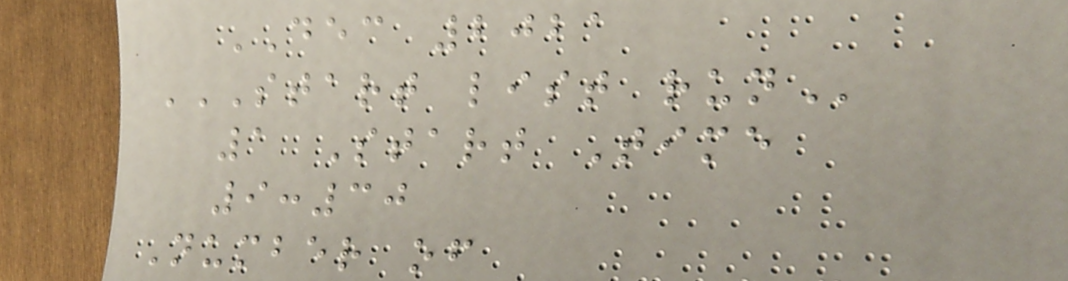DEC 2021
START LIST RUN
1 Start Time
9:30
Number of
